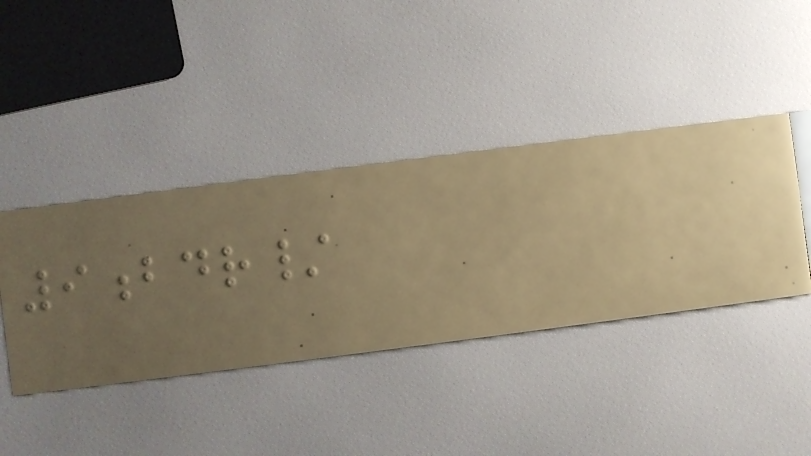9bdr/
